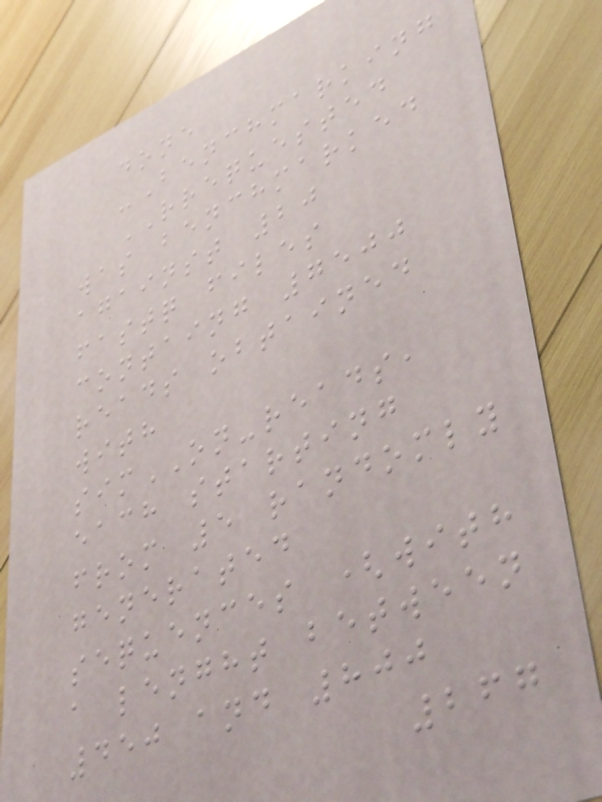done
-Benchmarking
RREQUESTED
was benchmarked
against 20
fastq files
containg 7500
reads obtained
with
simON-reads,
each starting
from 5 randomly
generated
sequences (with
a lenght between
450 and 800
267
